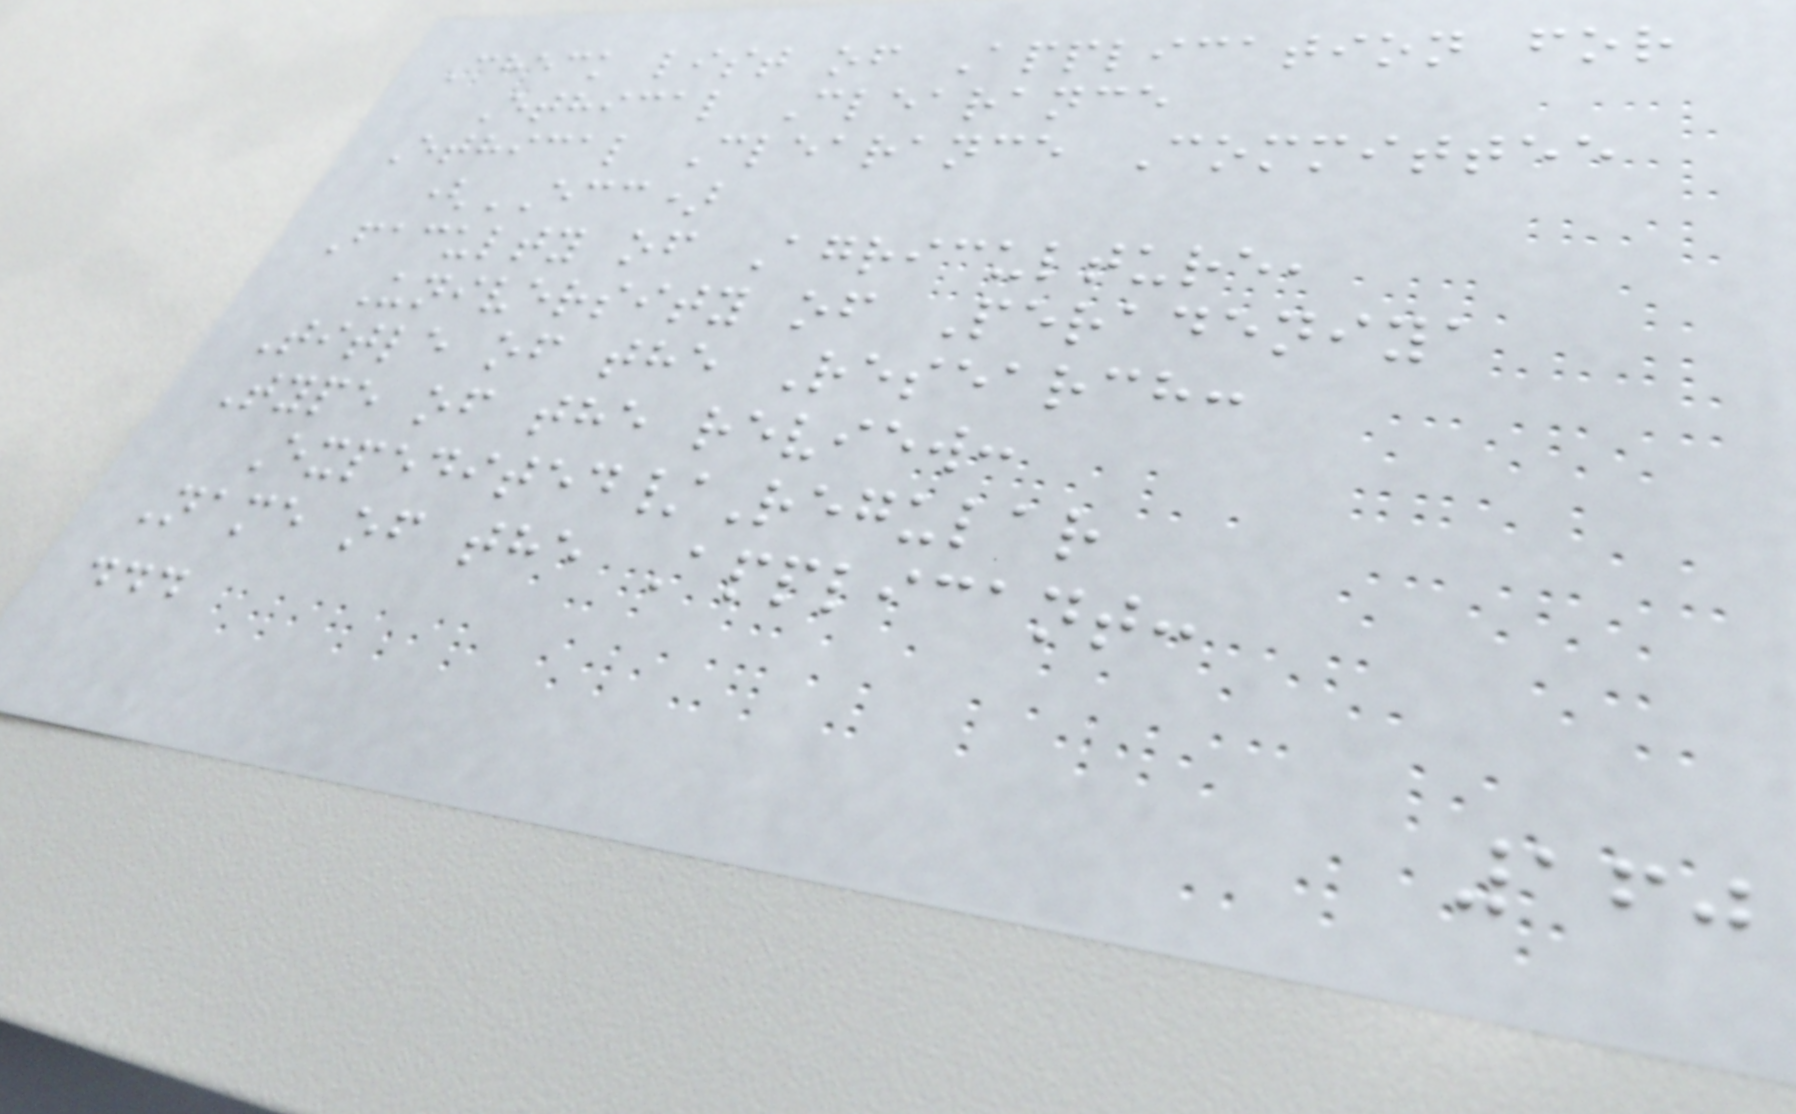Check list of Application for
Ethical Clearance
Ethical Clearance Committee
(ECC)
Faculty of Agriculture,
University of Peradeniya
Title of the Research:
Type of the review:
Expedited/Regular
Name of the Applicant:
...
160
